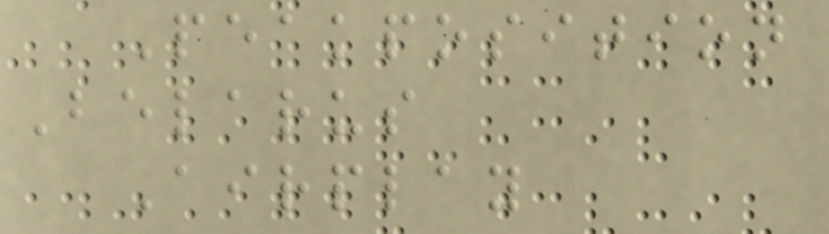Peakposition
Belarus
Airplay
